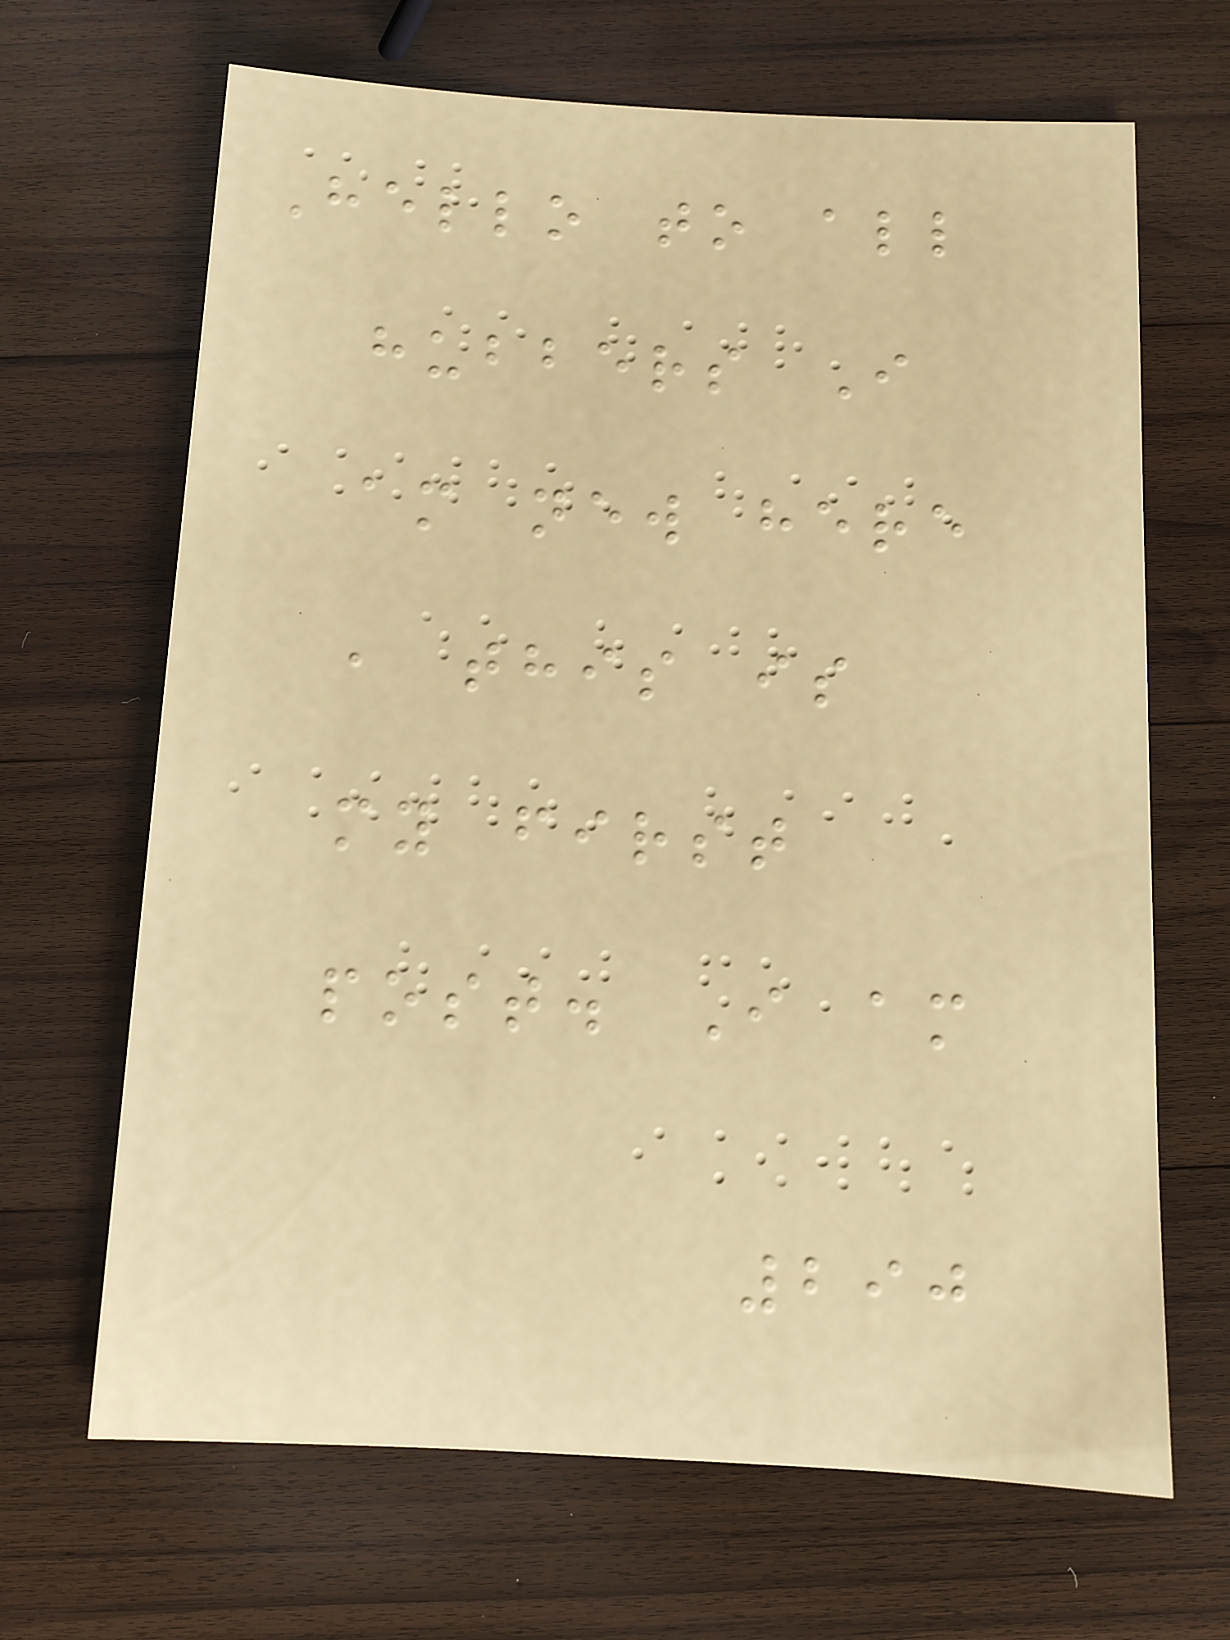Hello to all
hubbers I
am new here
, this is
my first
post. I am
290
